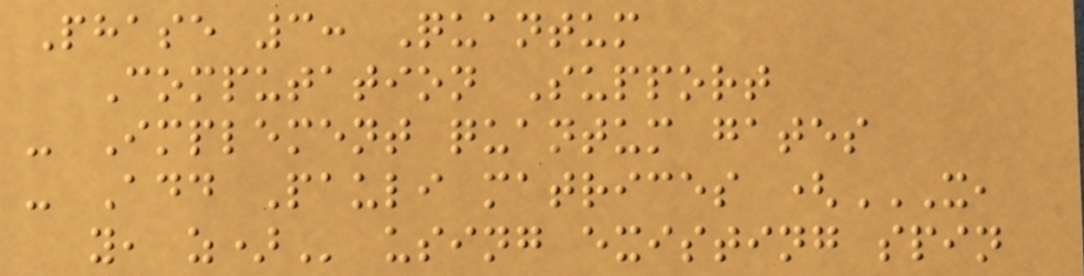Phase 3: Quantum
Computation Support
- Implement quantum gates
- Add Pauli matrices (X,
Y, Z) using existing spin
